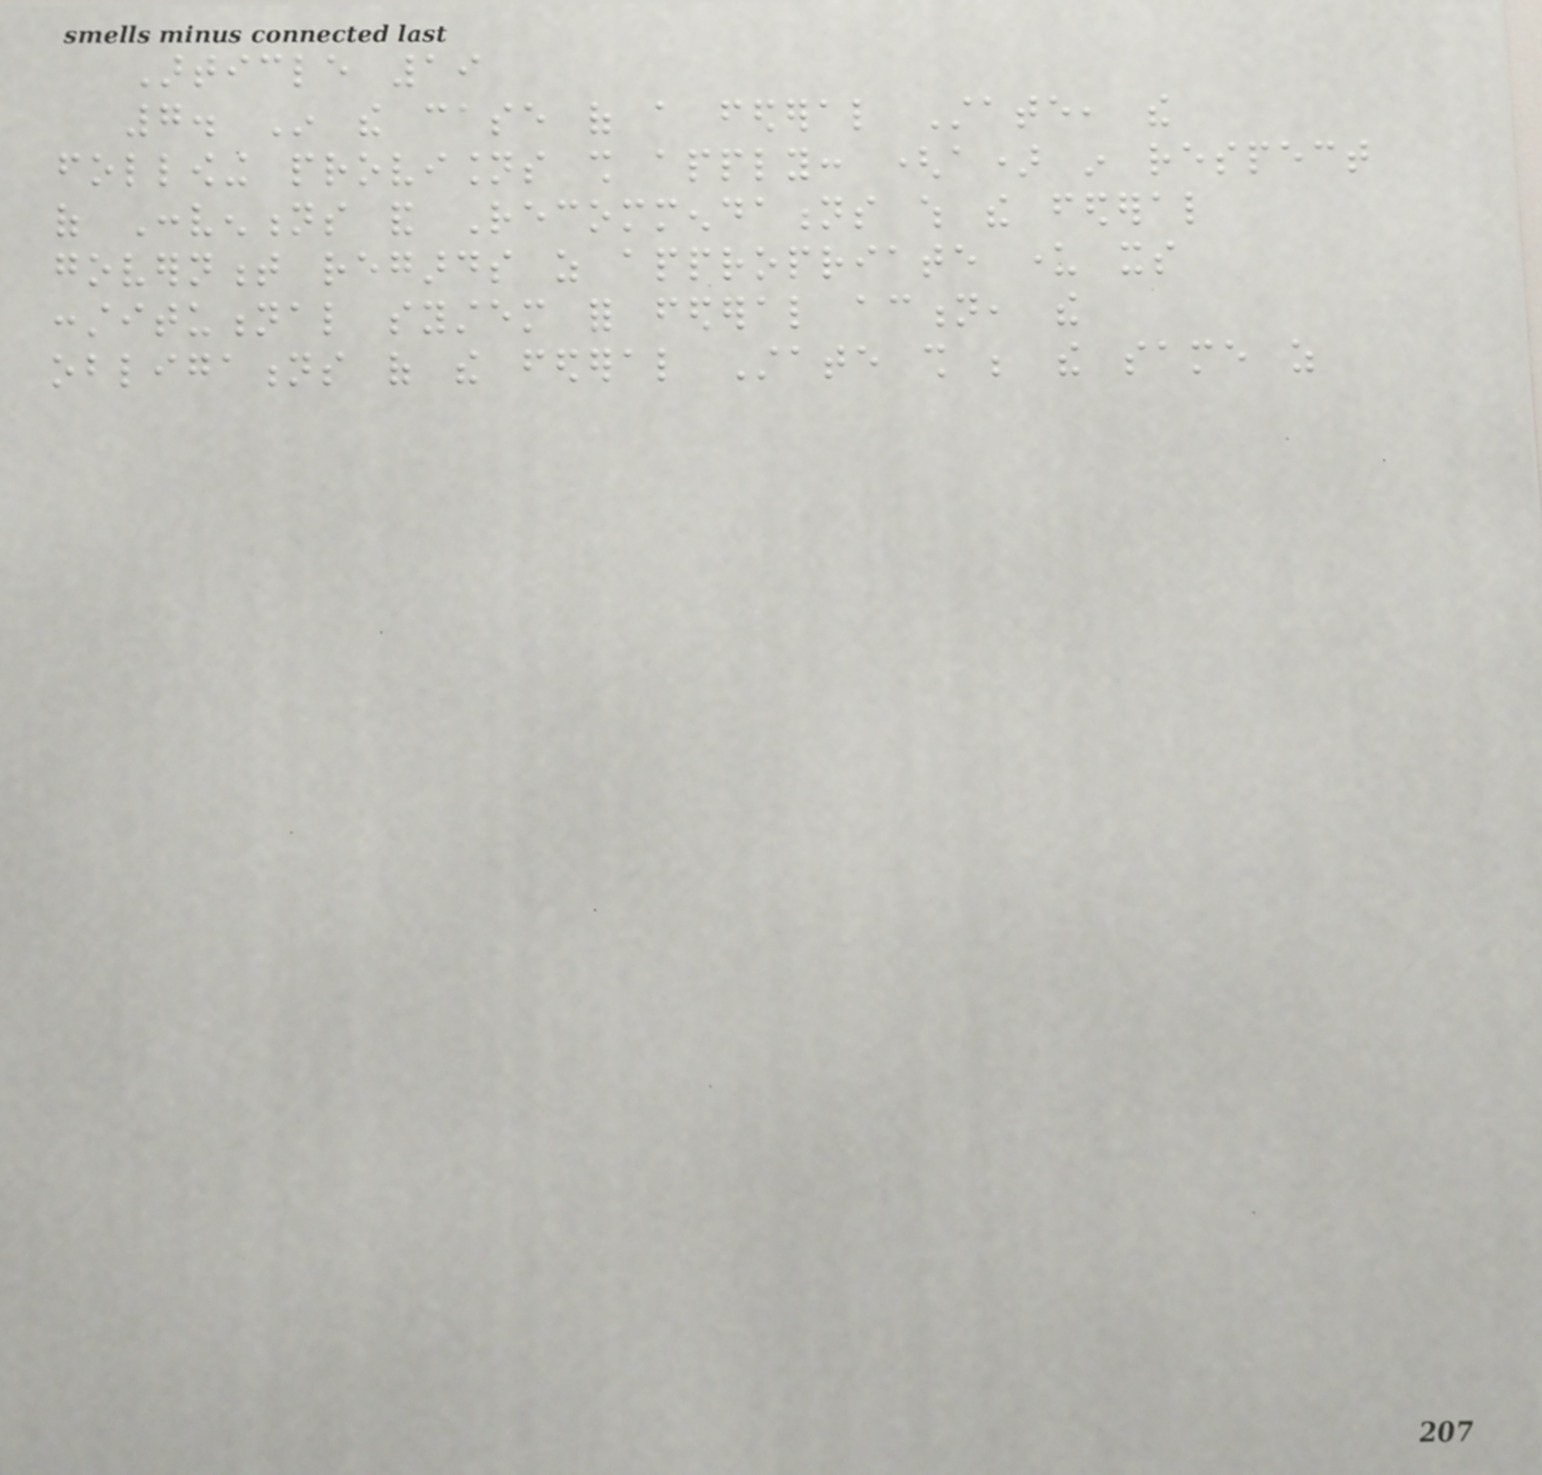Article 19
7. In the case of a federal State, the
following provisions shall apply: (a) in respect
of Conventions and Recommendations which the federal
government regards as appropriate under its
constitutional system for federal action, the
obligations of the federal State shall be the same as
